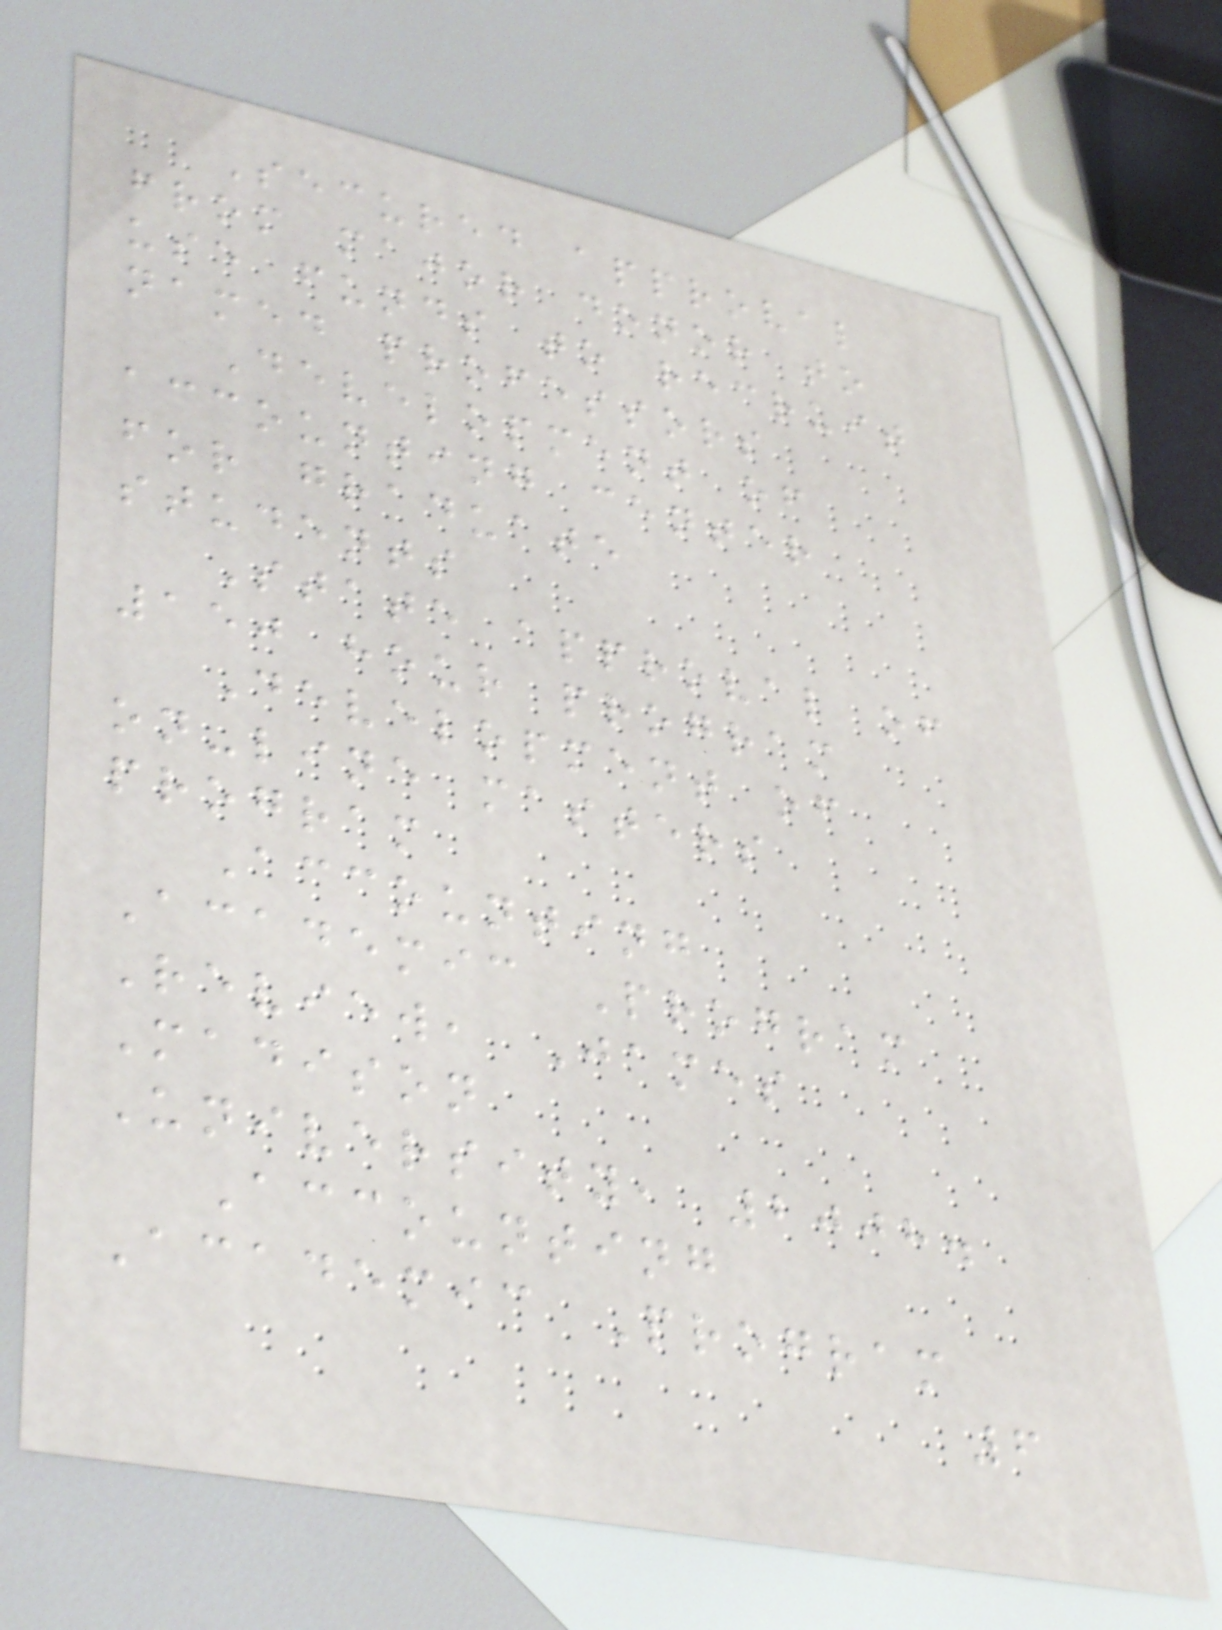Secured approval
from major donor to
use funds to recruit
named professors
Development of
accounting center
for graduate
students
State approval of
150 hour program
Development of
on-line masters
program
Accounting
Academic Program
Review, James
Madison
University, 2008.
Accounting
Academic Program
6
